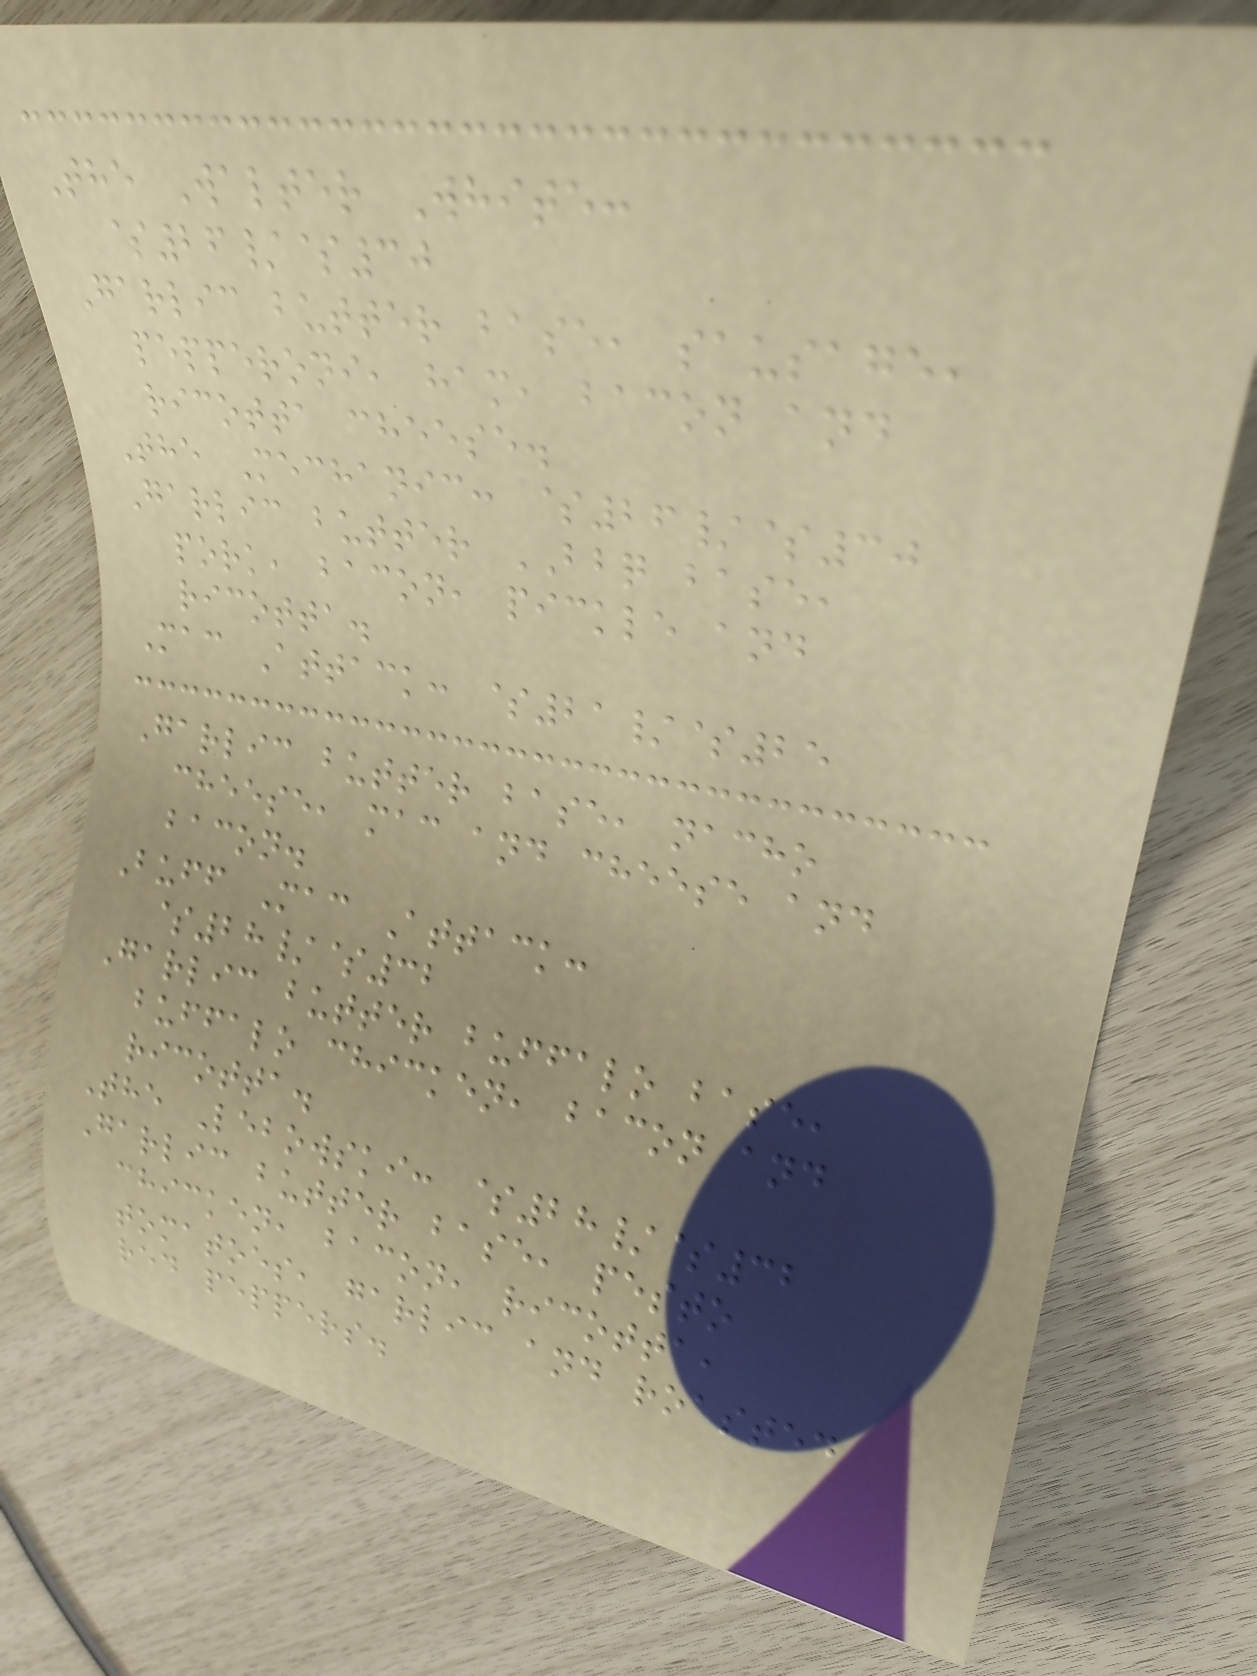The Walter White:
$26/$30
Garlic butter base, sausage,
pepperoni, ham, bacon and
ricotta cheese.
The Mechanic: $26/$30
Garlic butter BBQ base,
pork, bacon, pickle and
ricotta.
Mac Attack: $21/$25
Garlic butter base, nacho
cheese, mac and cheese and
bacon.
Buff Mac Attack:
$28/$32
Garlic butter buffalo base,
buffalo chicken, bacon and
ricotta.
The Lebowski: $28/$32
Garlic butter base, pesto
chicken, bacon, ricotta,
tomatoes, garlic and roasted
red peppers.
